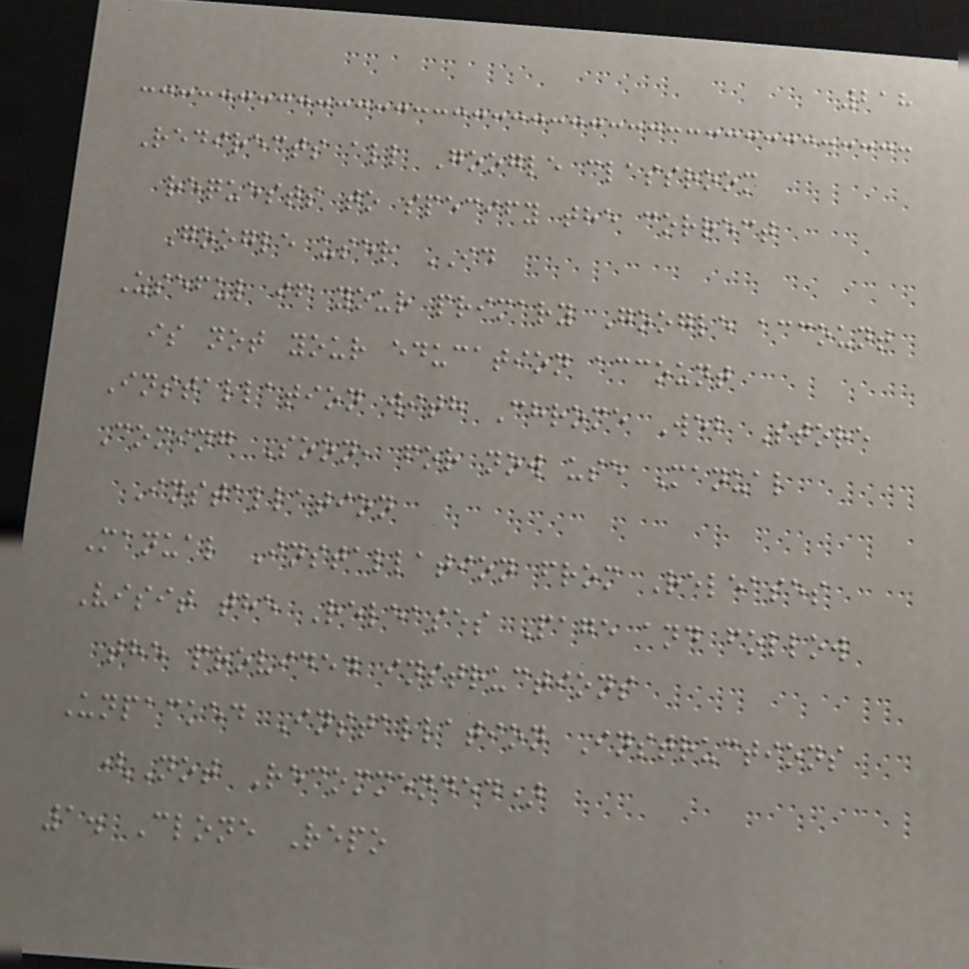218
Redirects all Google classroom
requests to specify the correct
Google user ID
Useful if your primary Google account
is not your education account
Installation with Chrome Web Store
Coming Soon, for now use Manual
Installation
Manual Installation from Releases
Visit the Releases Page and follow
the provided instructions
Unpacked Installation Instructions
(Not Recommended)
1. Clone Repo
